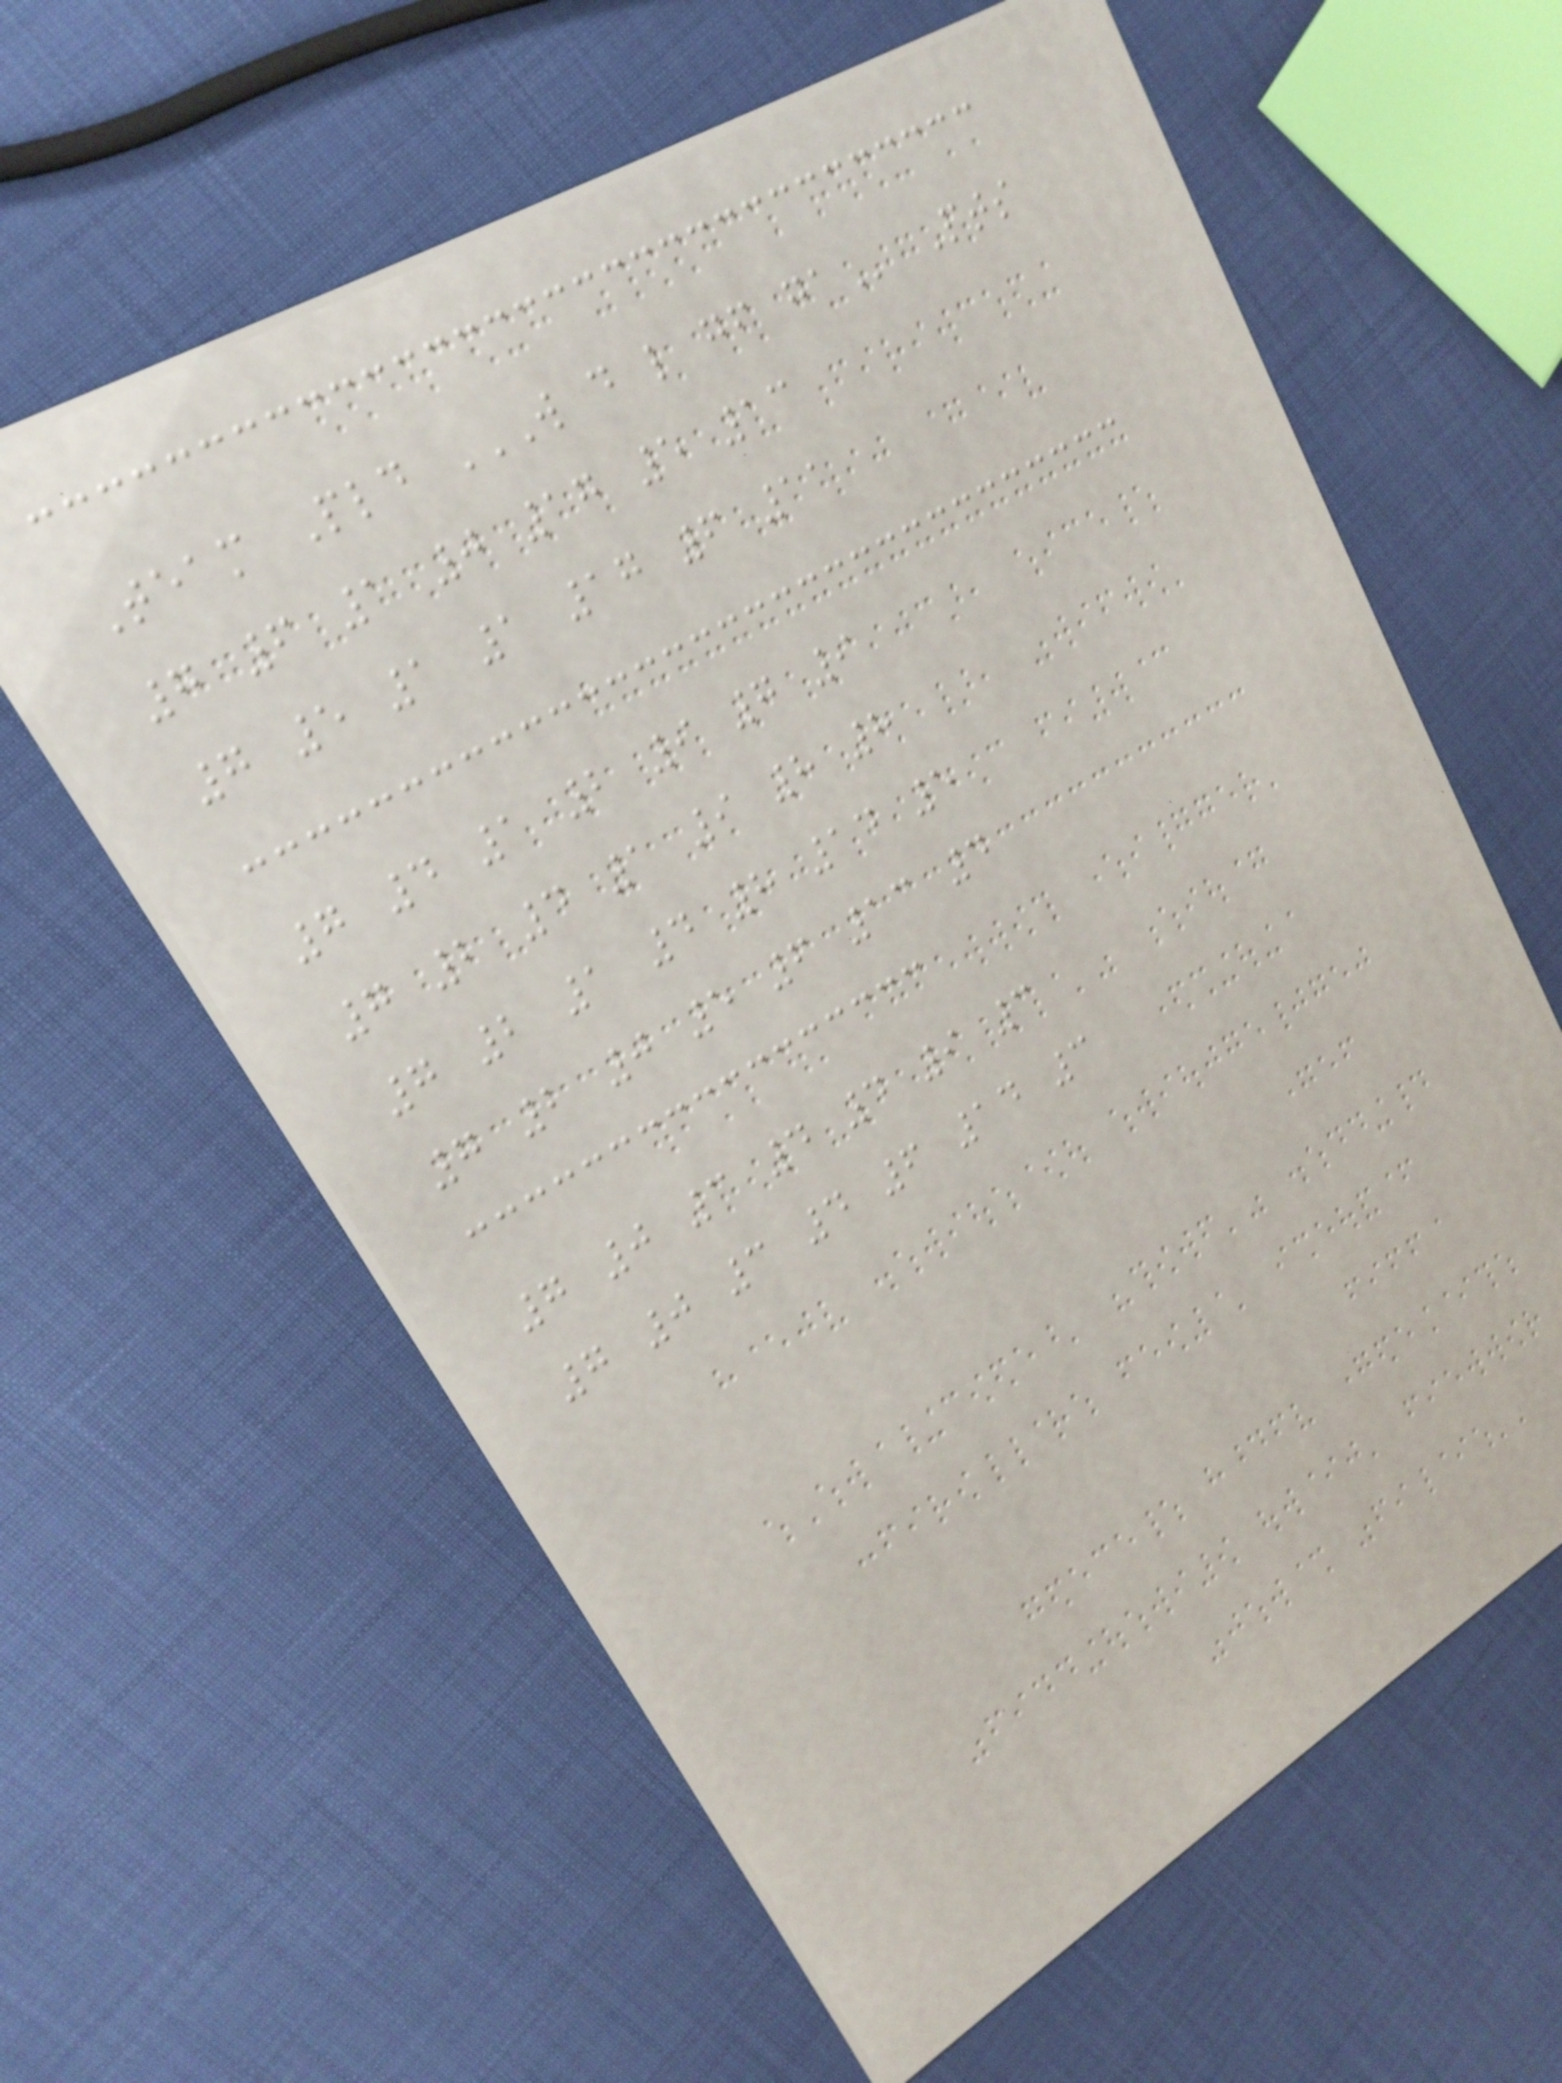Team Pld W D L GF GA Pts
7 6 1 0 17 5 13
7 5 1 1 17 6 11
7 4 1 2 9 7 9
7 2 4 1 9 8 8
7 2 1 4 8 14 5
7 2 0 5 6 13 4
7 0 3 4 4 9 3
7 0 3 4 6 14 3
